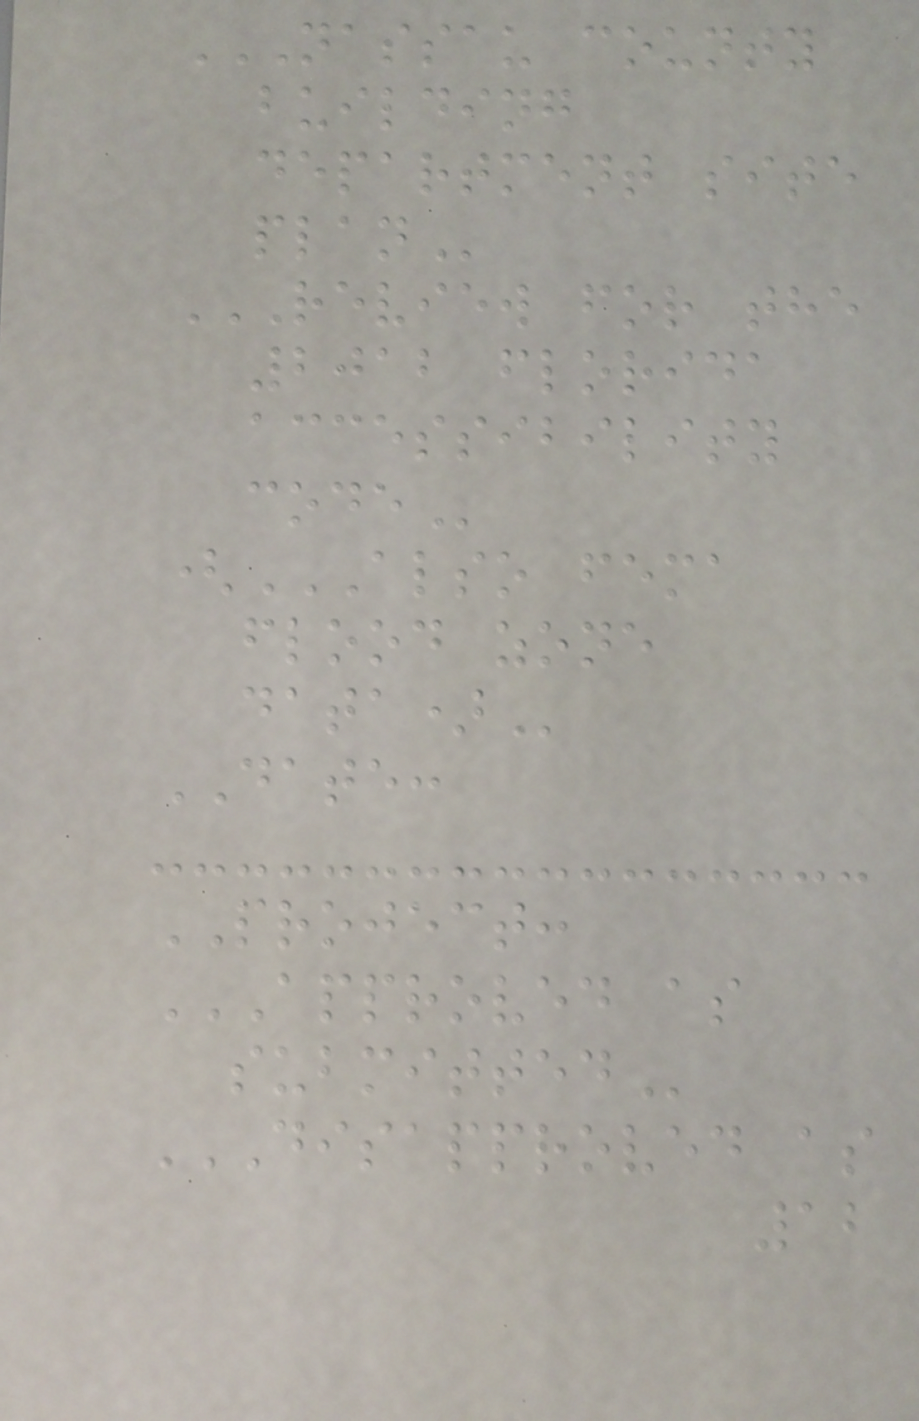NASSAU COUNTY
BUILDING
DEPARTMENT SITE
PLAN
REVIEW FOR THE
2012 FLORIDA
ACCESSIBILITY
CODE
(ALSO FEMA
FLOOD ZONE
DATA)
DATE:
PROJECT:
APPROVED AS
SUBMITTED
DISAPPROVED AS
12
